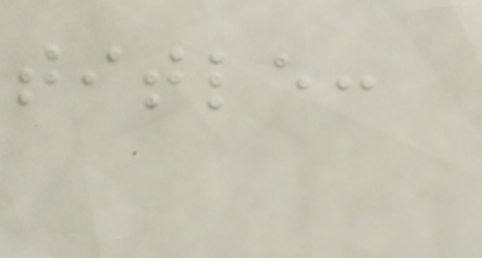title:
